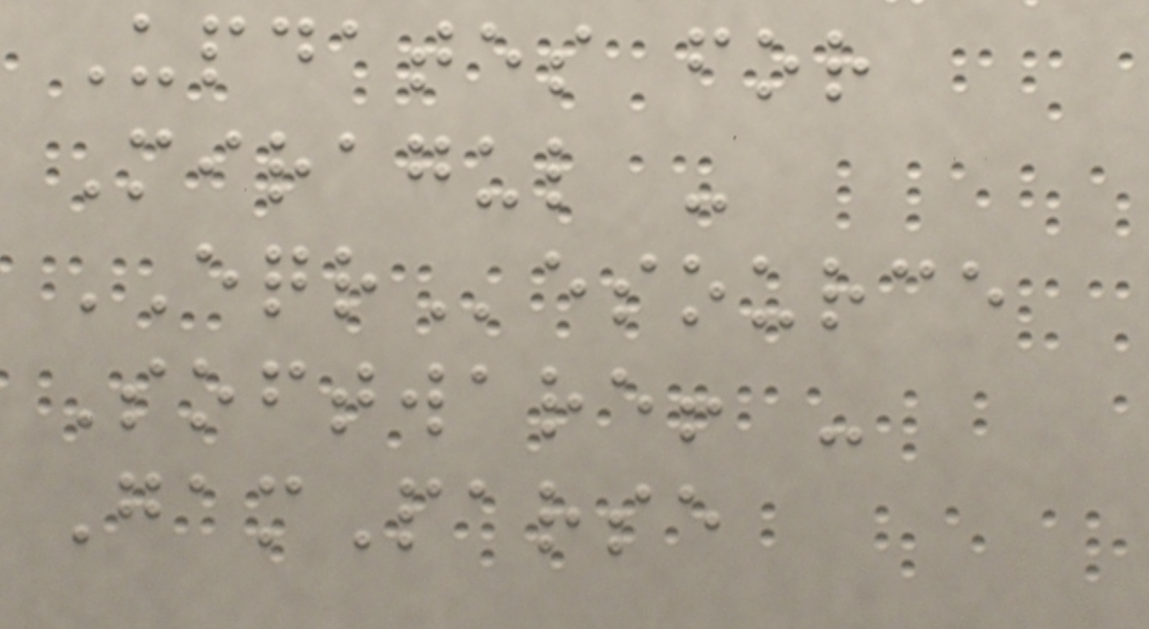Updates for
Miragul -
EQResource
Software! -
GamParse
